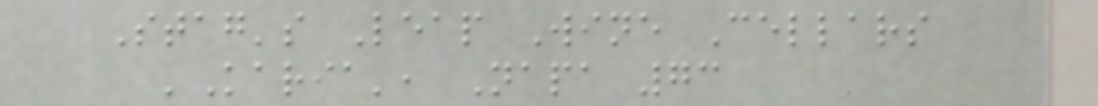Stag's Leap Wine Cellars
'Karia', Napa 73
